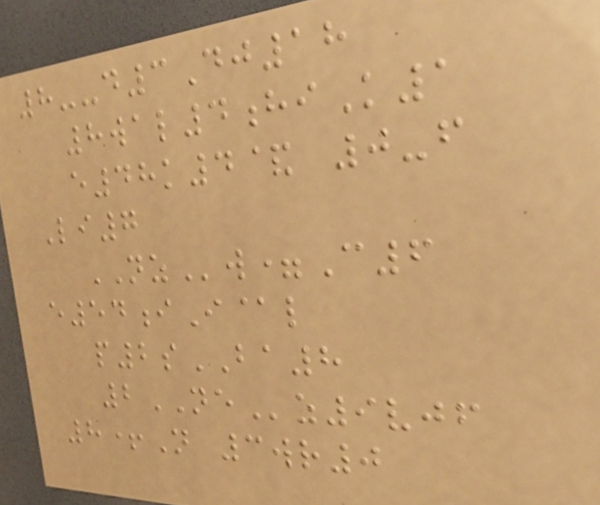8--d3Dj18
8wal4hiK1
e48k4& 0-f
Li7
NZw=C6
e54iI@l
p2sBA8
2NEz9vjf
8+N 3wr0
